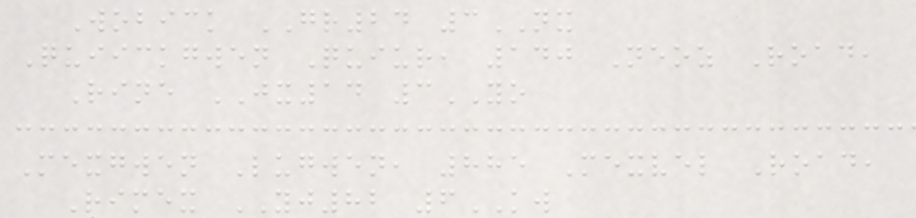Wobick GR24 3NX
Quiickgwen Quiur, 140 Neoz Road,
Rine JX14 3YO
Mexgwen Lugwen, 885 Mexvel Road,
Rimex YJ82 6KW
